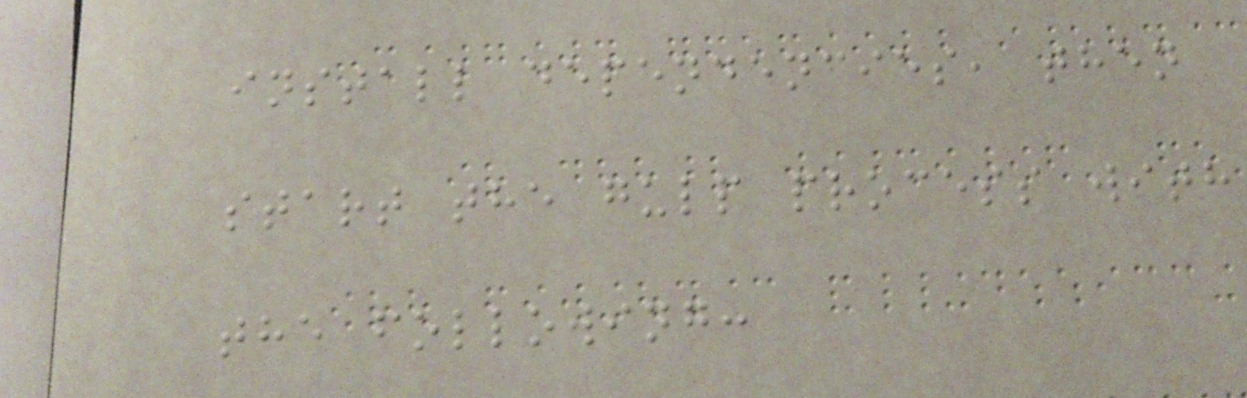install dependencies, then
start the gulp process with
the following:
